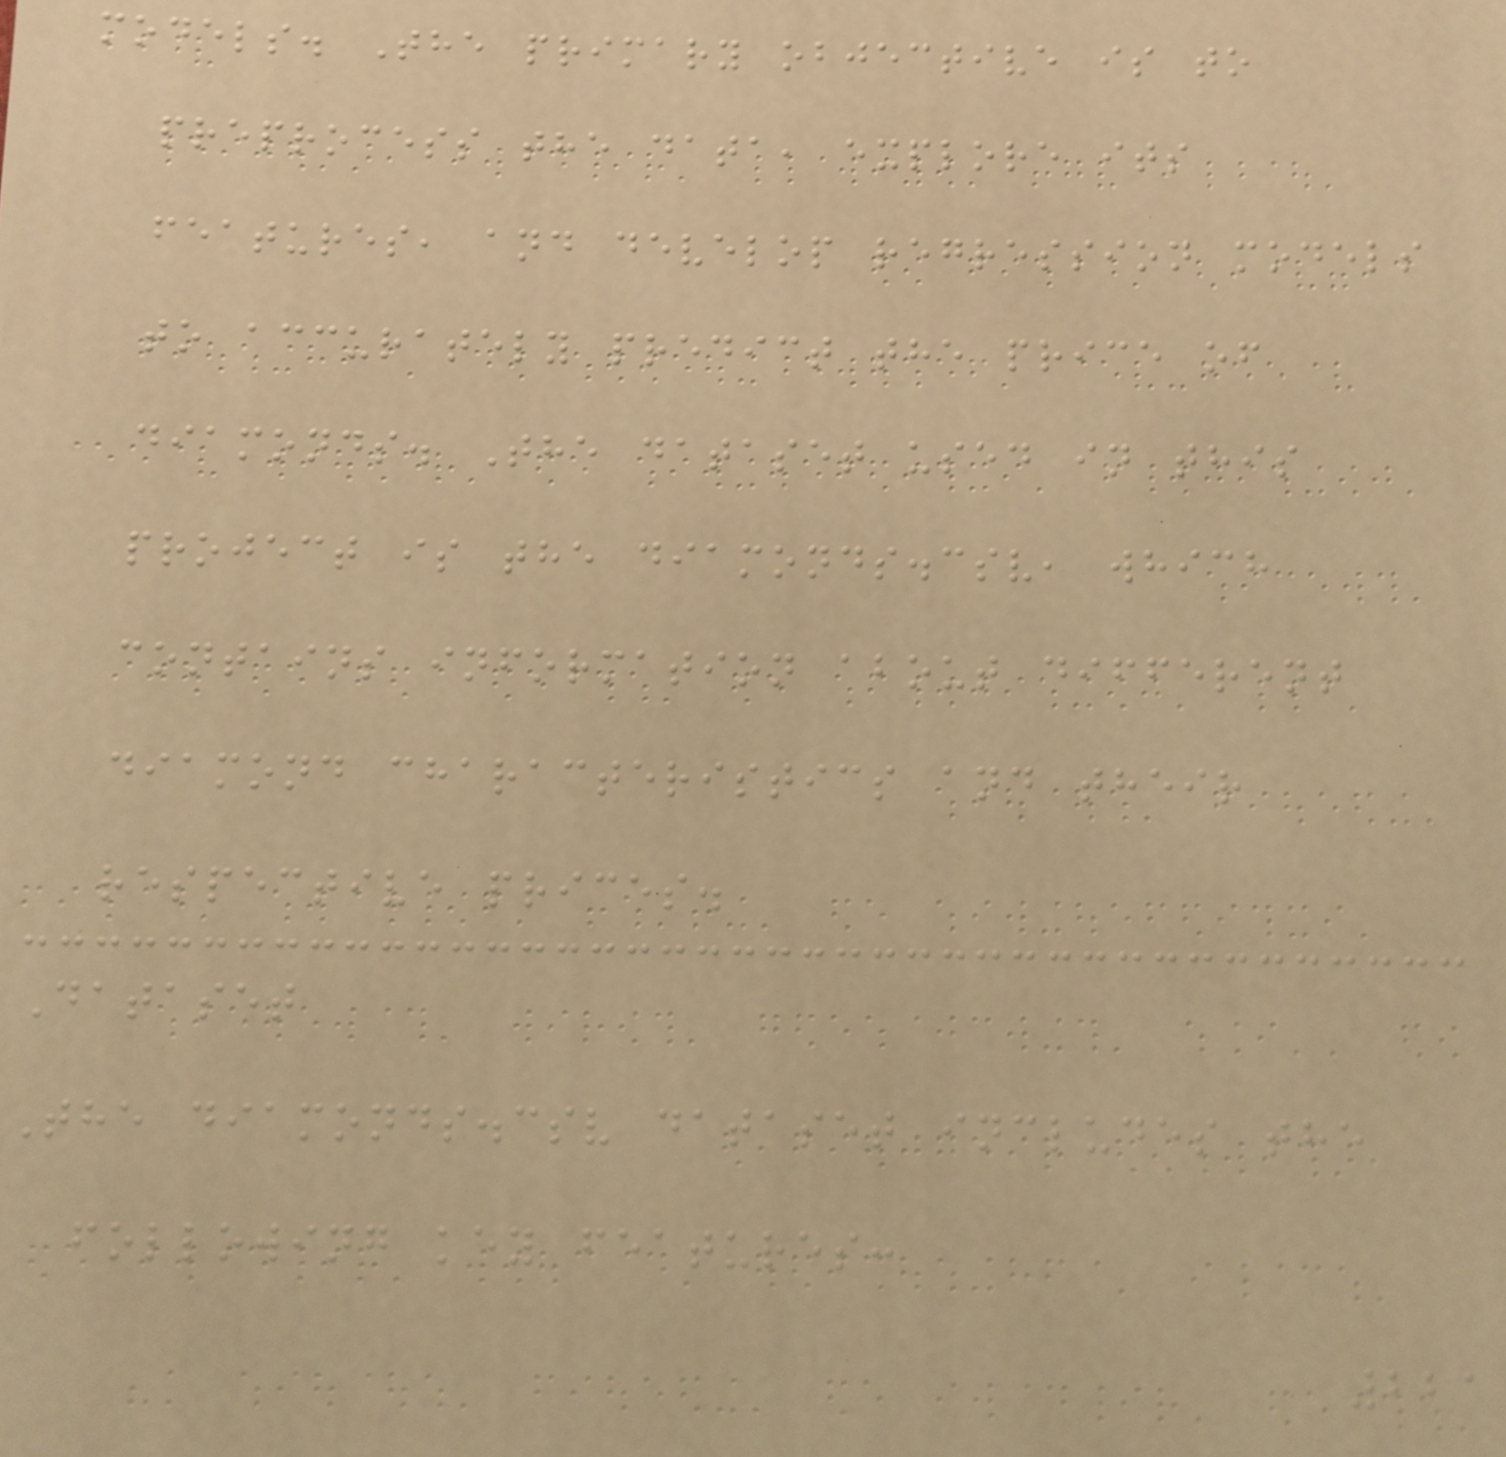models. The primary objective is to
preprocess the data, explore its
features, and develop regression models
to accurately predict the price of
diamonds. The dataset used in this
project is the diamonds.csv, which
contains information about different
diamond characteristics and their
respective prices.
Dataset
The diamonds.csv dataset includes the
following key features:
221
